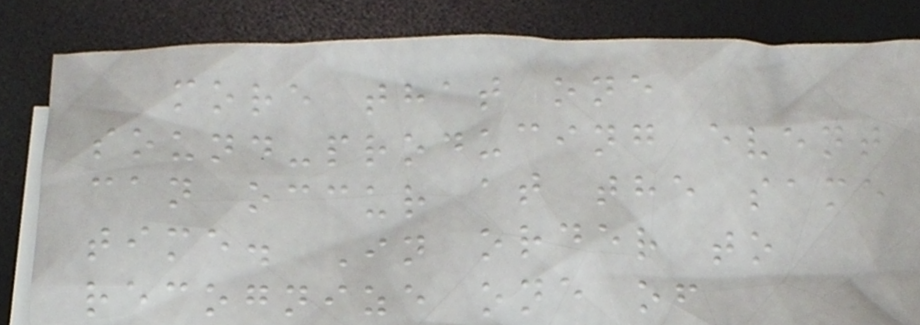more that one
sound-producing event
can occur at the same
time. In order to
recognize one of
